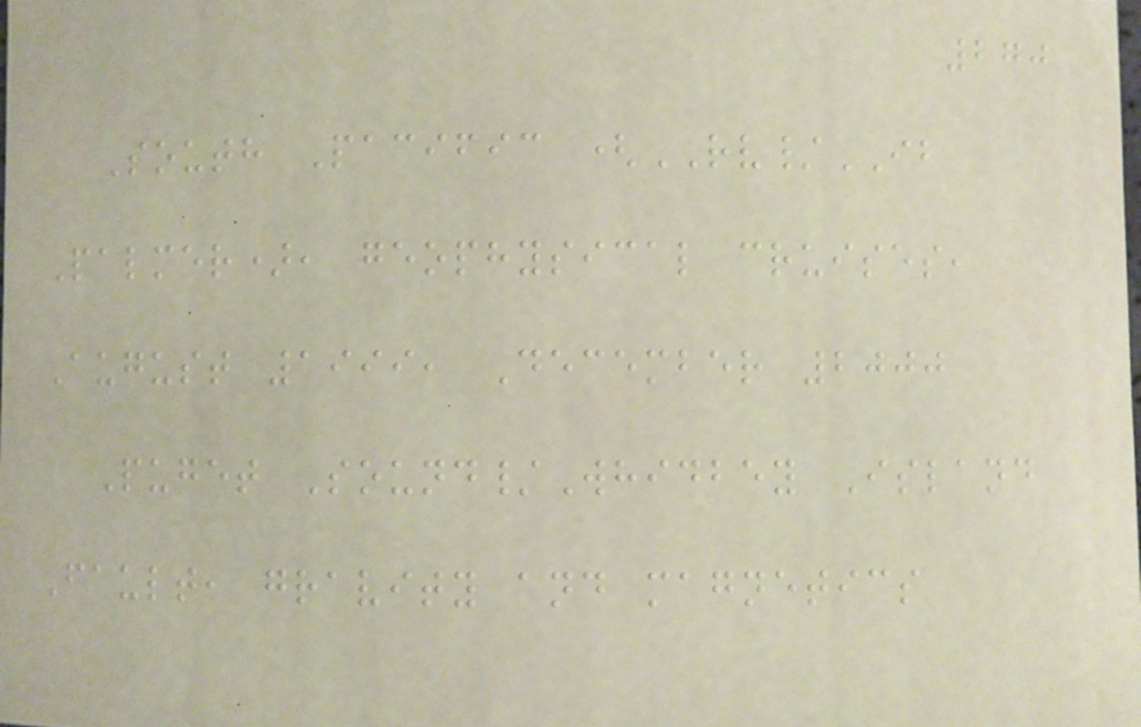270
South Pacific (RV/IB
Palmer), geophysical cruises,
August 1999, December 2000
Puget Sound/Whidbey Island
Fault, gravity and magnetics
